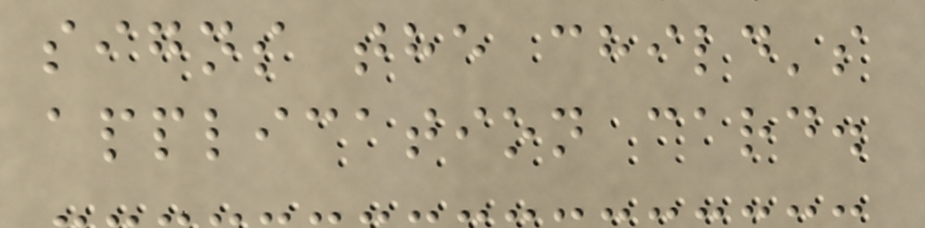signs the child's
application card.
